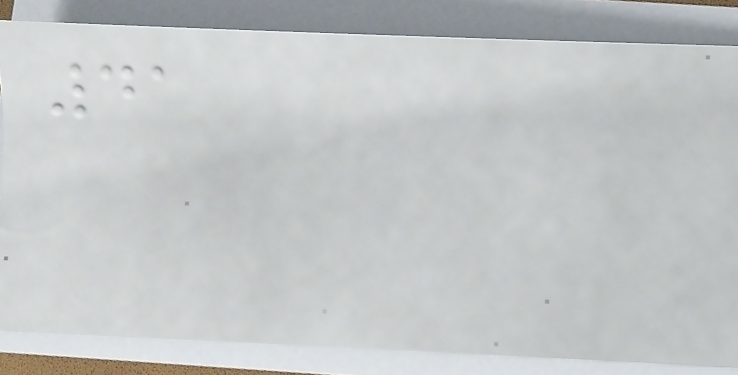41
